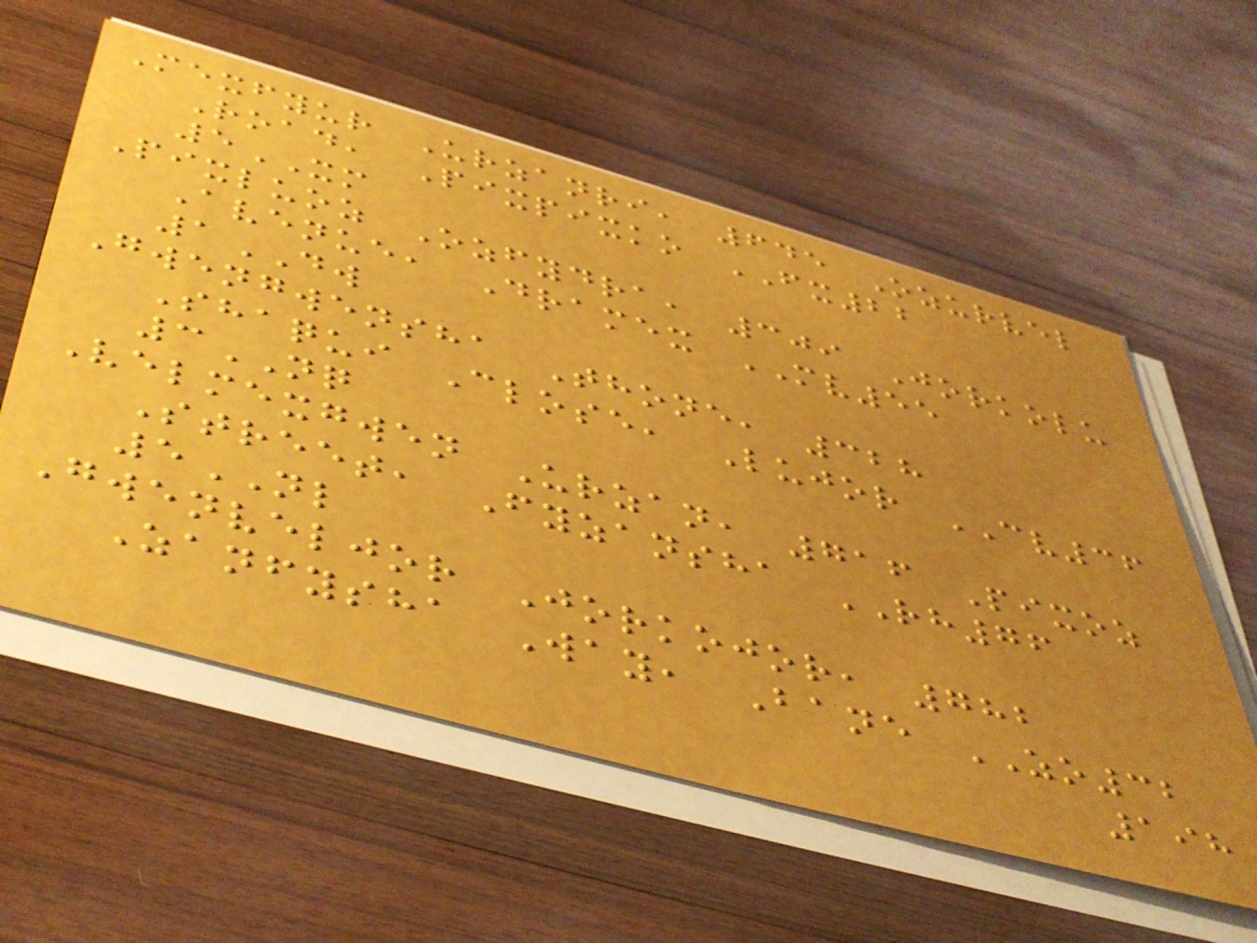Mexfyur Urzanri, 645 Ozurvel
Road, Pixpixko FX22
5XM
Pixluoz Ozfydra, 309 Jorkolu
Avenue, Dramex MV55
1DW
Gwengwensha Thone, 328
Shaqui Close, Lujor CV36
3NQ
Velmexgwen Urzan, 716 Pixoz
Street, Fyzansha RH76
5NL
Gwenveljor Jorkojor, 782
Zanfysha Way, Bane ZO32
198
